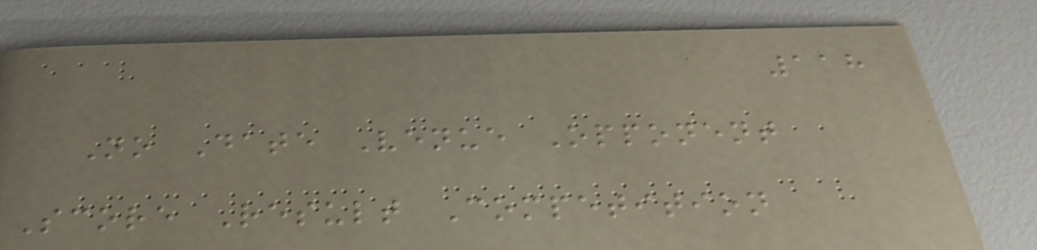118
No Date Venue Opponent
Score Result Competition
